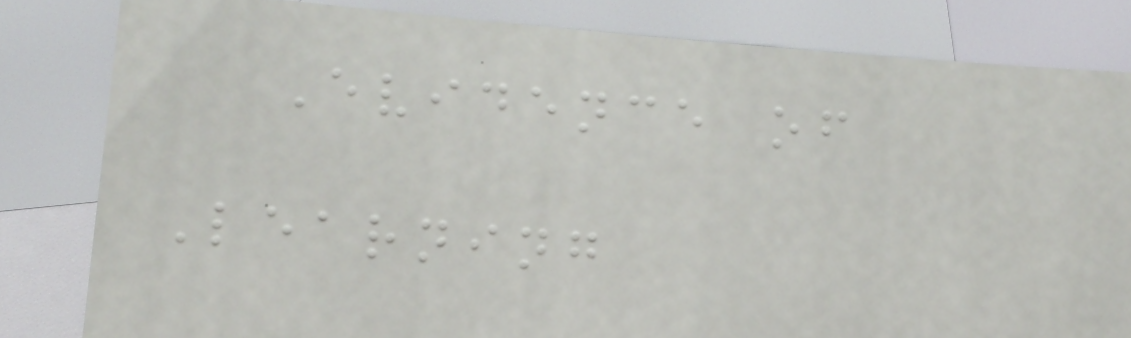Evidence of
Learning
